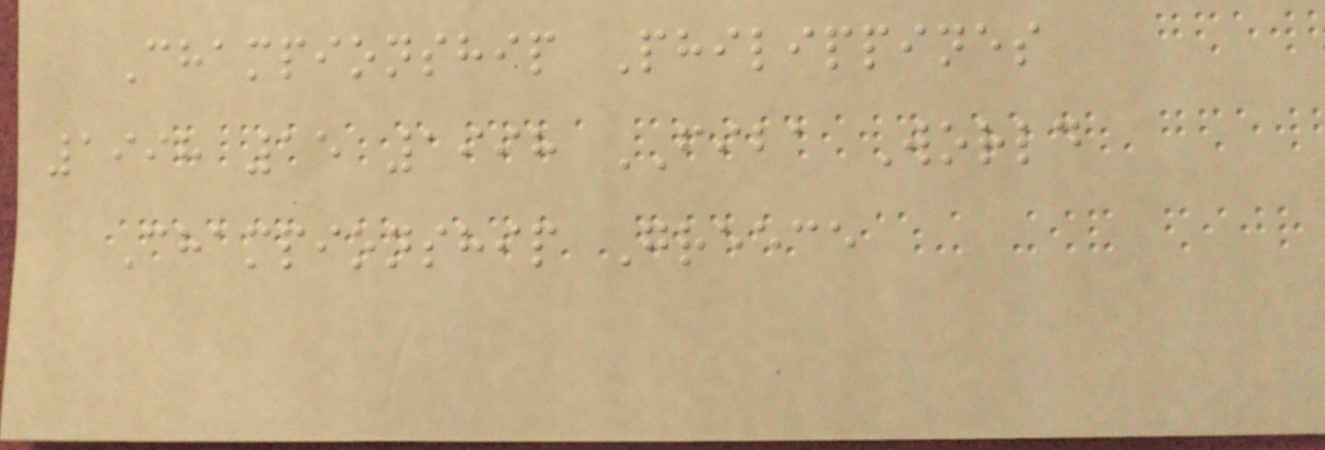Championship Philippines
1998 15 1998 FIBA World
Championship Greece
